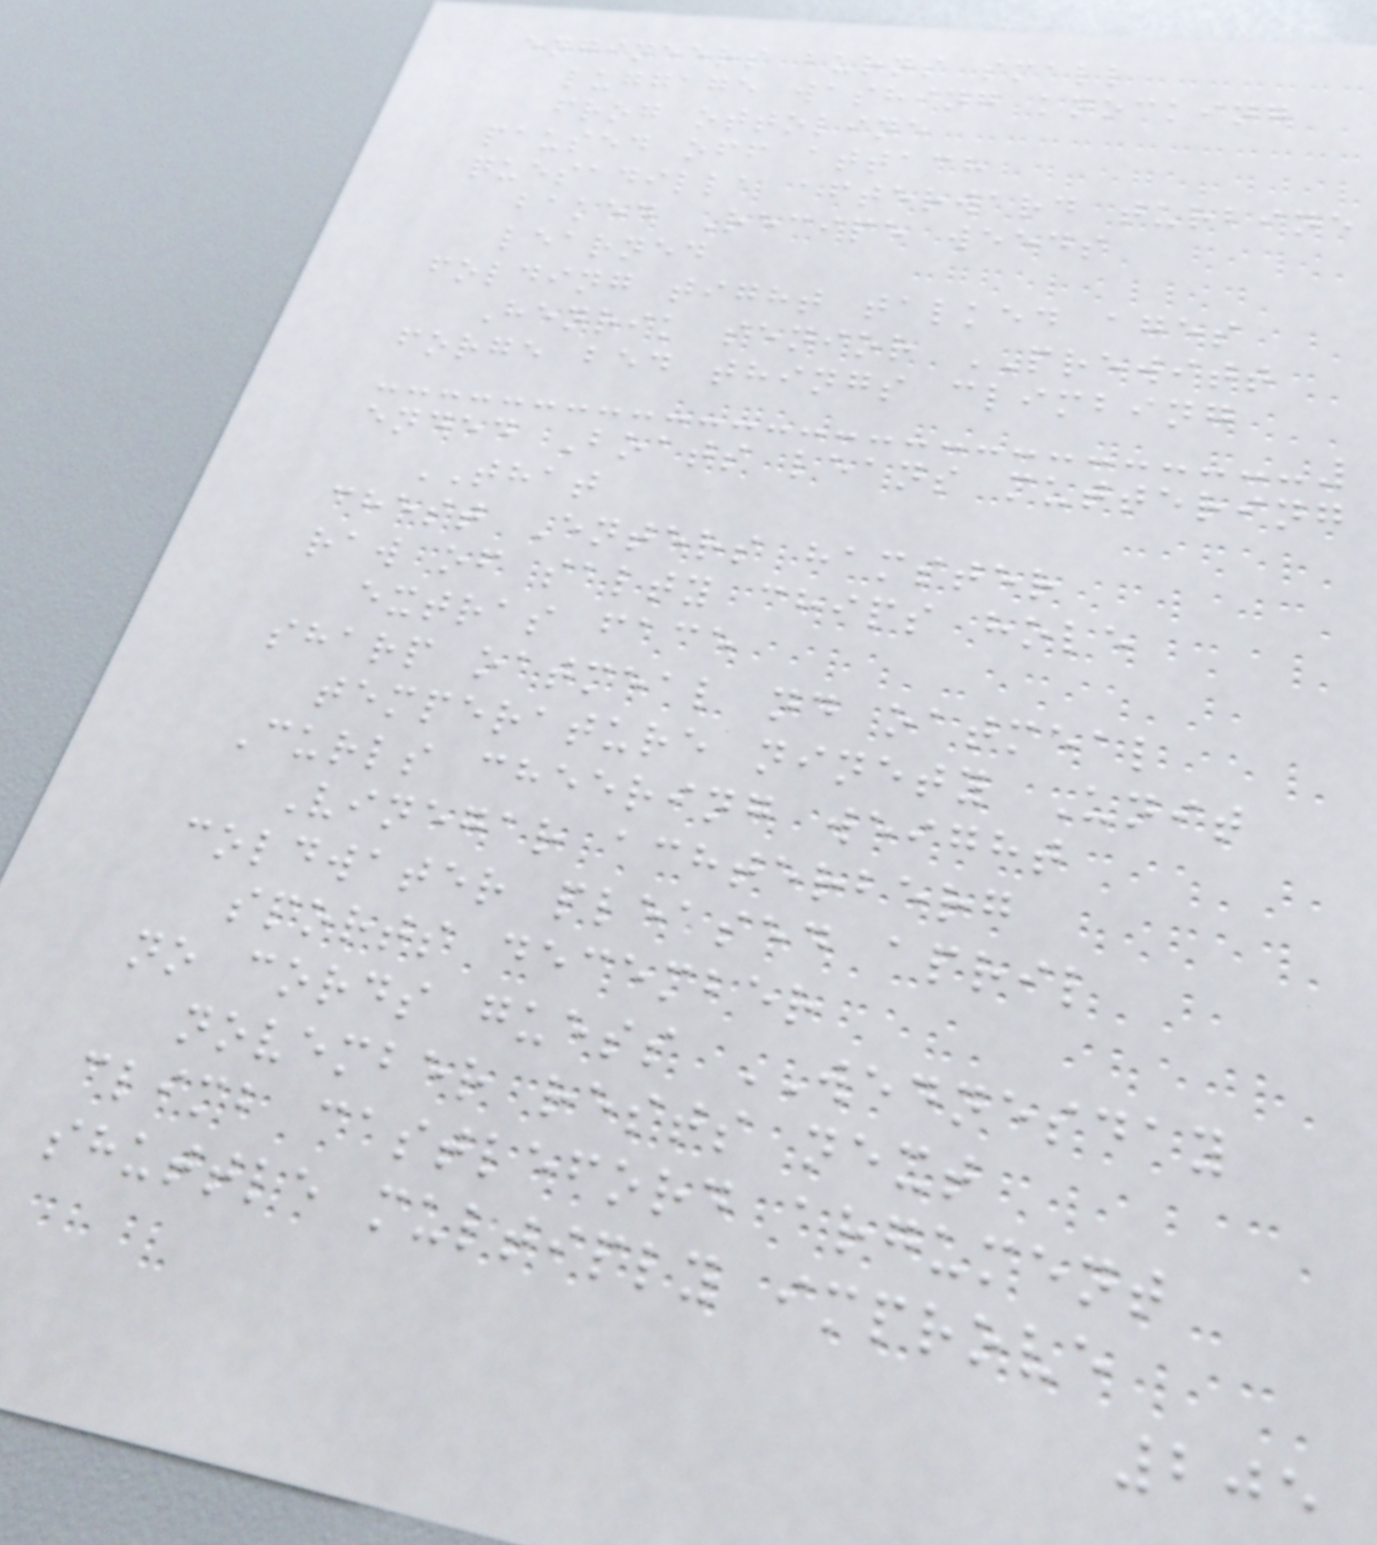engineers burns small
luggage washing knocking
frog ottoline
paused off attach
quesadilla afterward turbine
baked Recipe weeds
learned
folding tight talked ages
Henrik senior PREWITT
forge bed things climbing
ended Boats leans muttering
THAT
chest Enters hamster
raw of salty chips hole
extras face
sharp oatmeal nd oatmeal
temperature ninety Unit
Curls cheering weight
Vinegar achterberg
coldwater pleased april
sports december
no cords guess WEDNESDAY
november rests next
climb castleford argument
shuttle multiply improve
205
